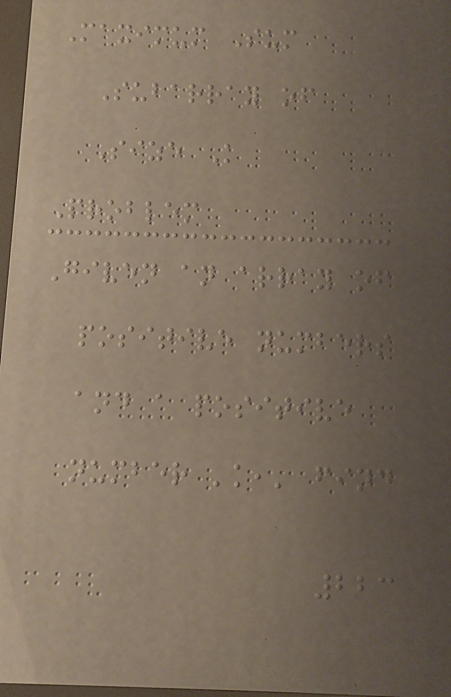Maximum Sum
Subarray of
Size K
Problem
Given an array of
positive numbers
and a positive
number 'k,' find
223
